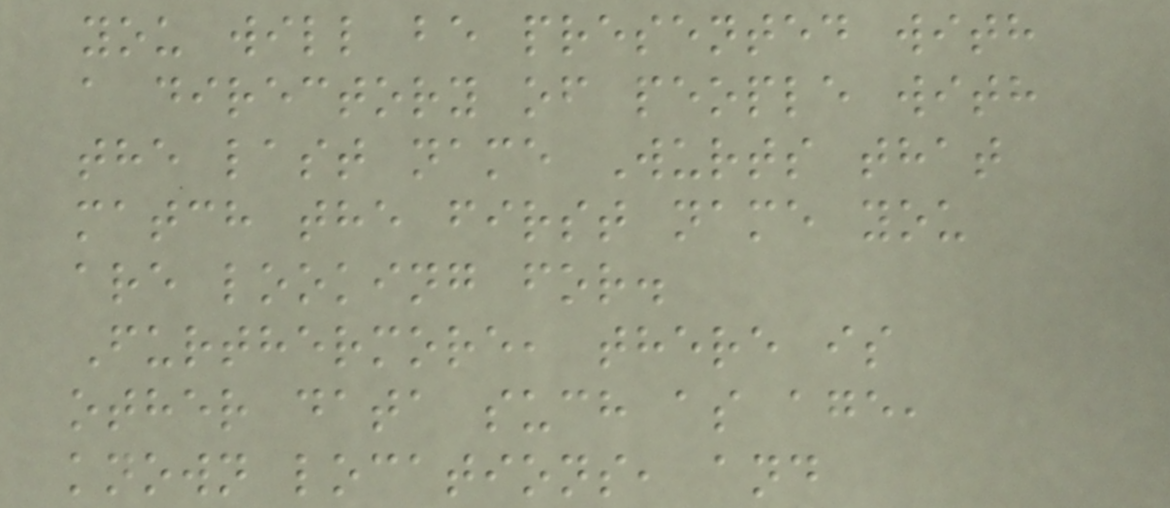you will be presented with
a directory of people with
the last name Wurts that
match the first name you
are looking for.
Furthermore, there is
other data such as age,
known locations, and
